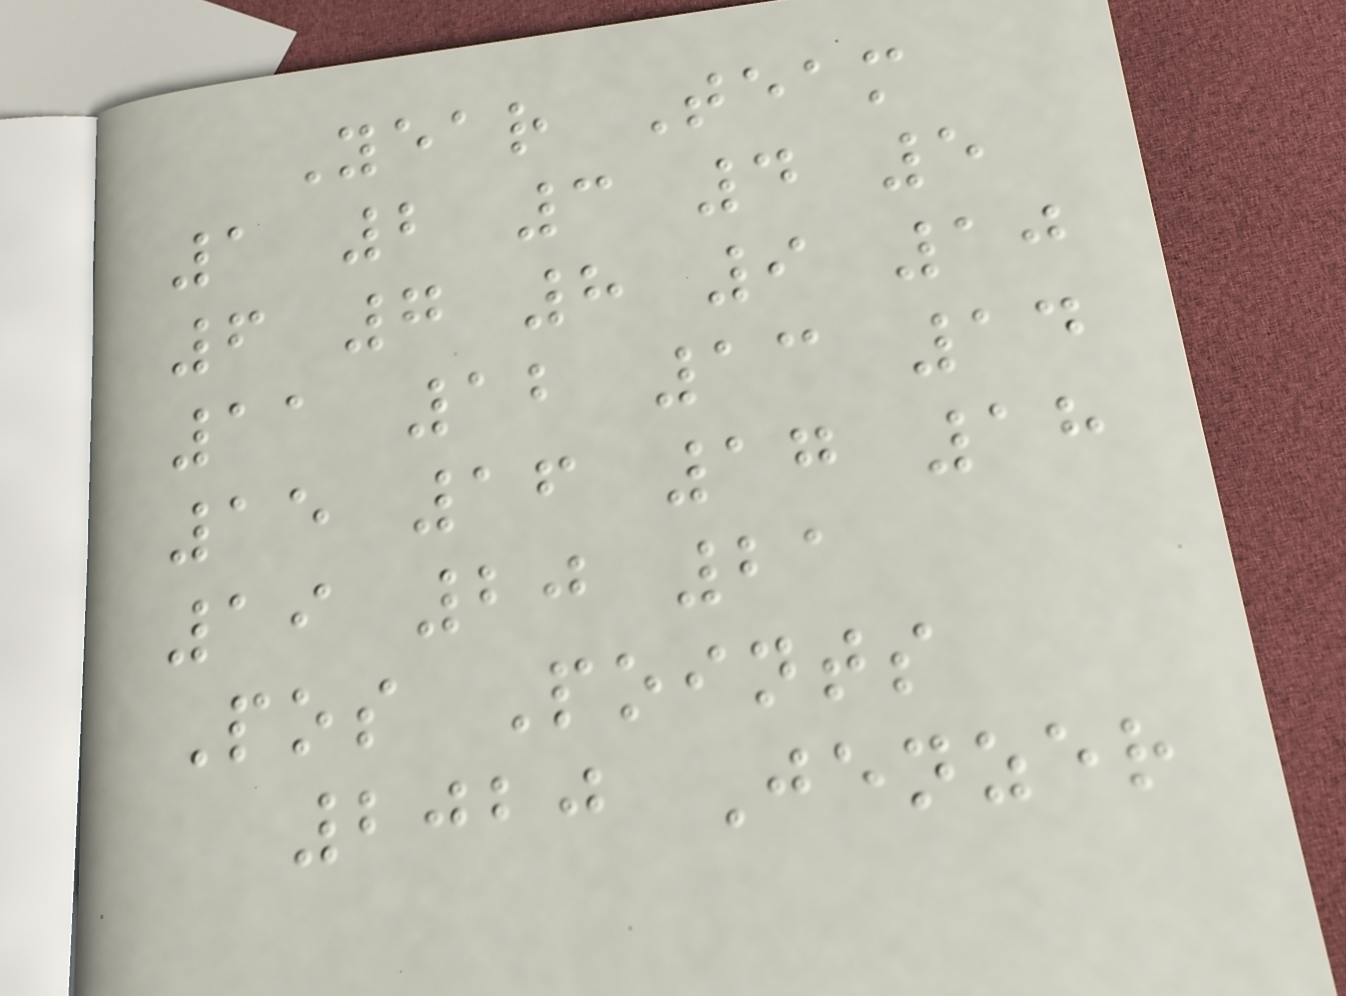Year Team
1 2 3 4 5
6 7 8 9 10
11 12 13 14
15 16 17 18
19 20 21
Pos Points
2020 Jenzer
